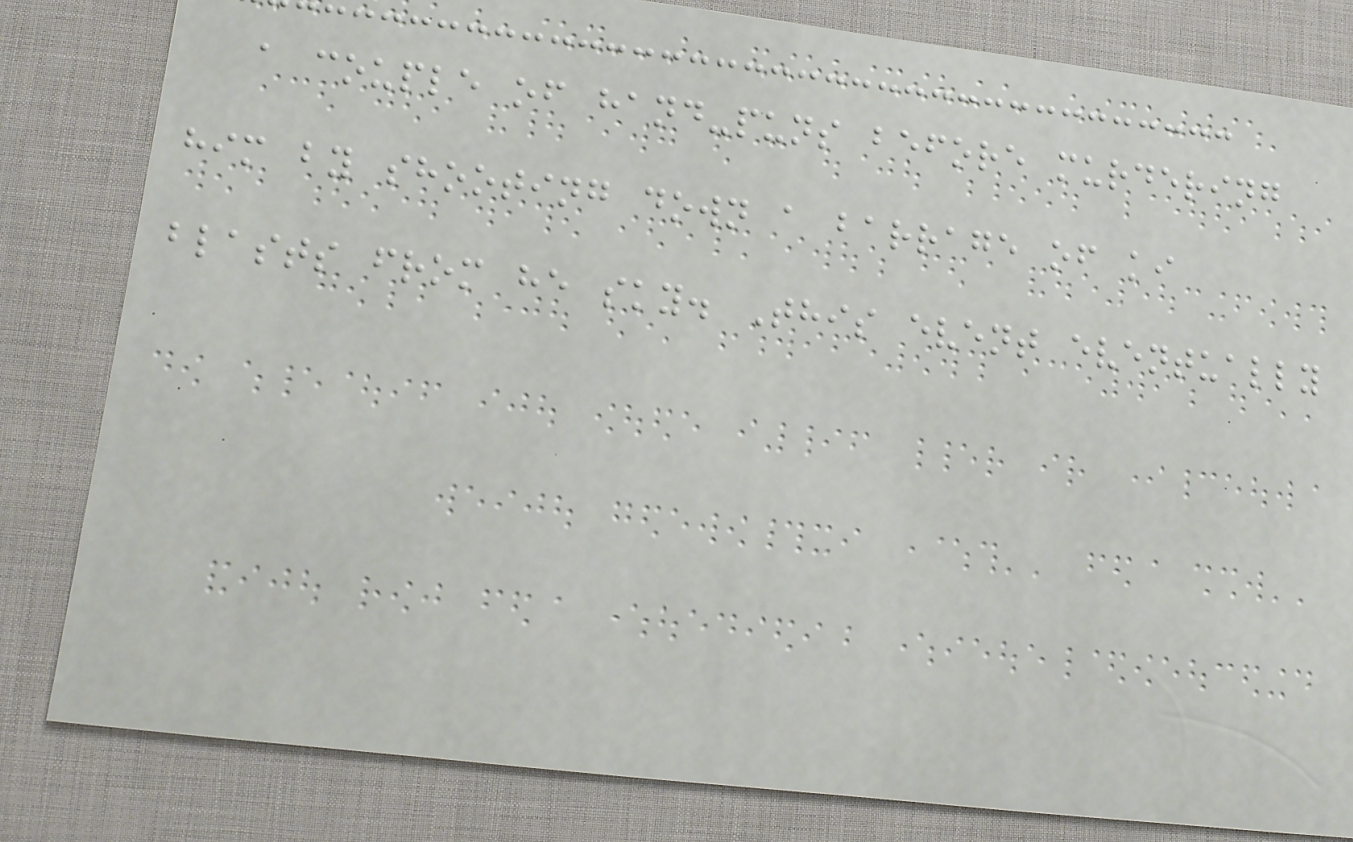a couple of hand-puns before murdering
him by shooting down a barrage of ki
blasts from he sky. This event eventually
